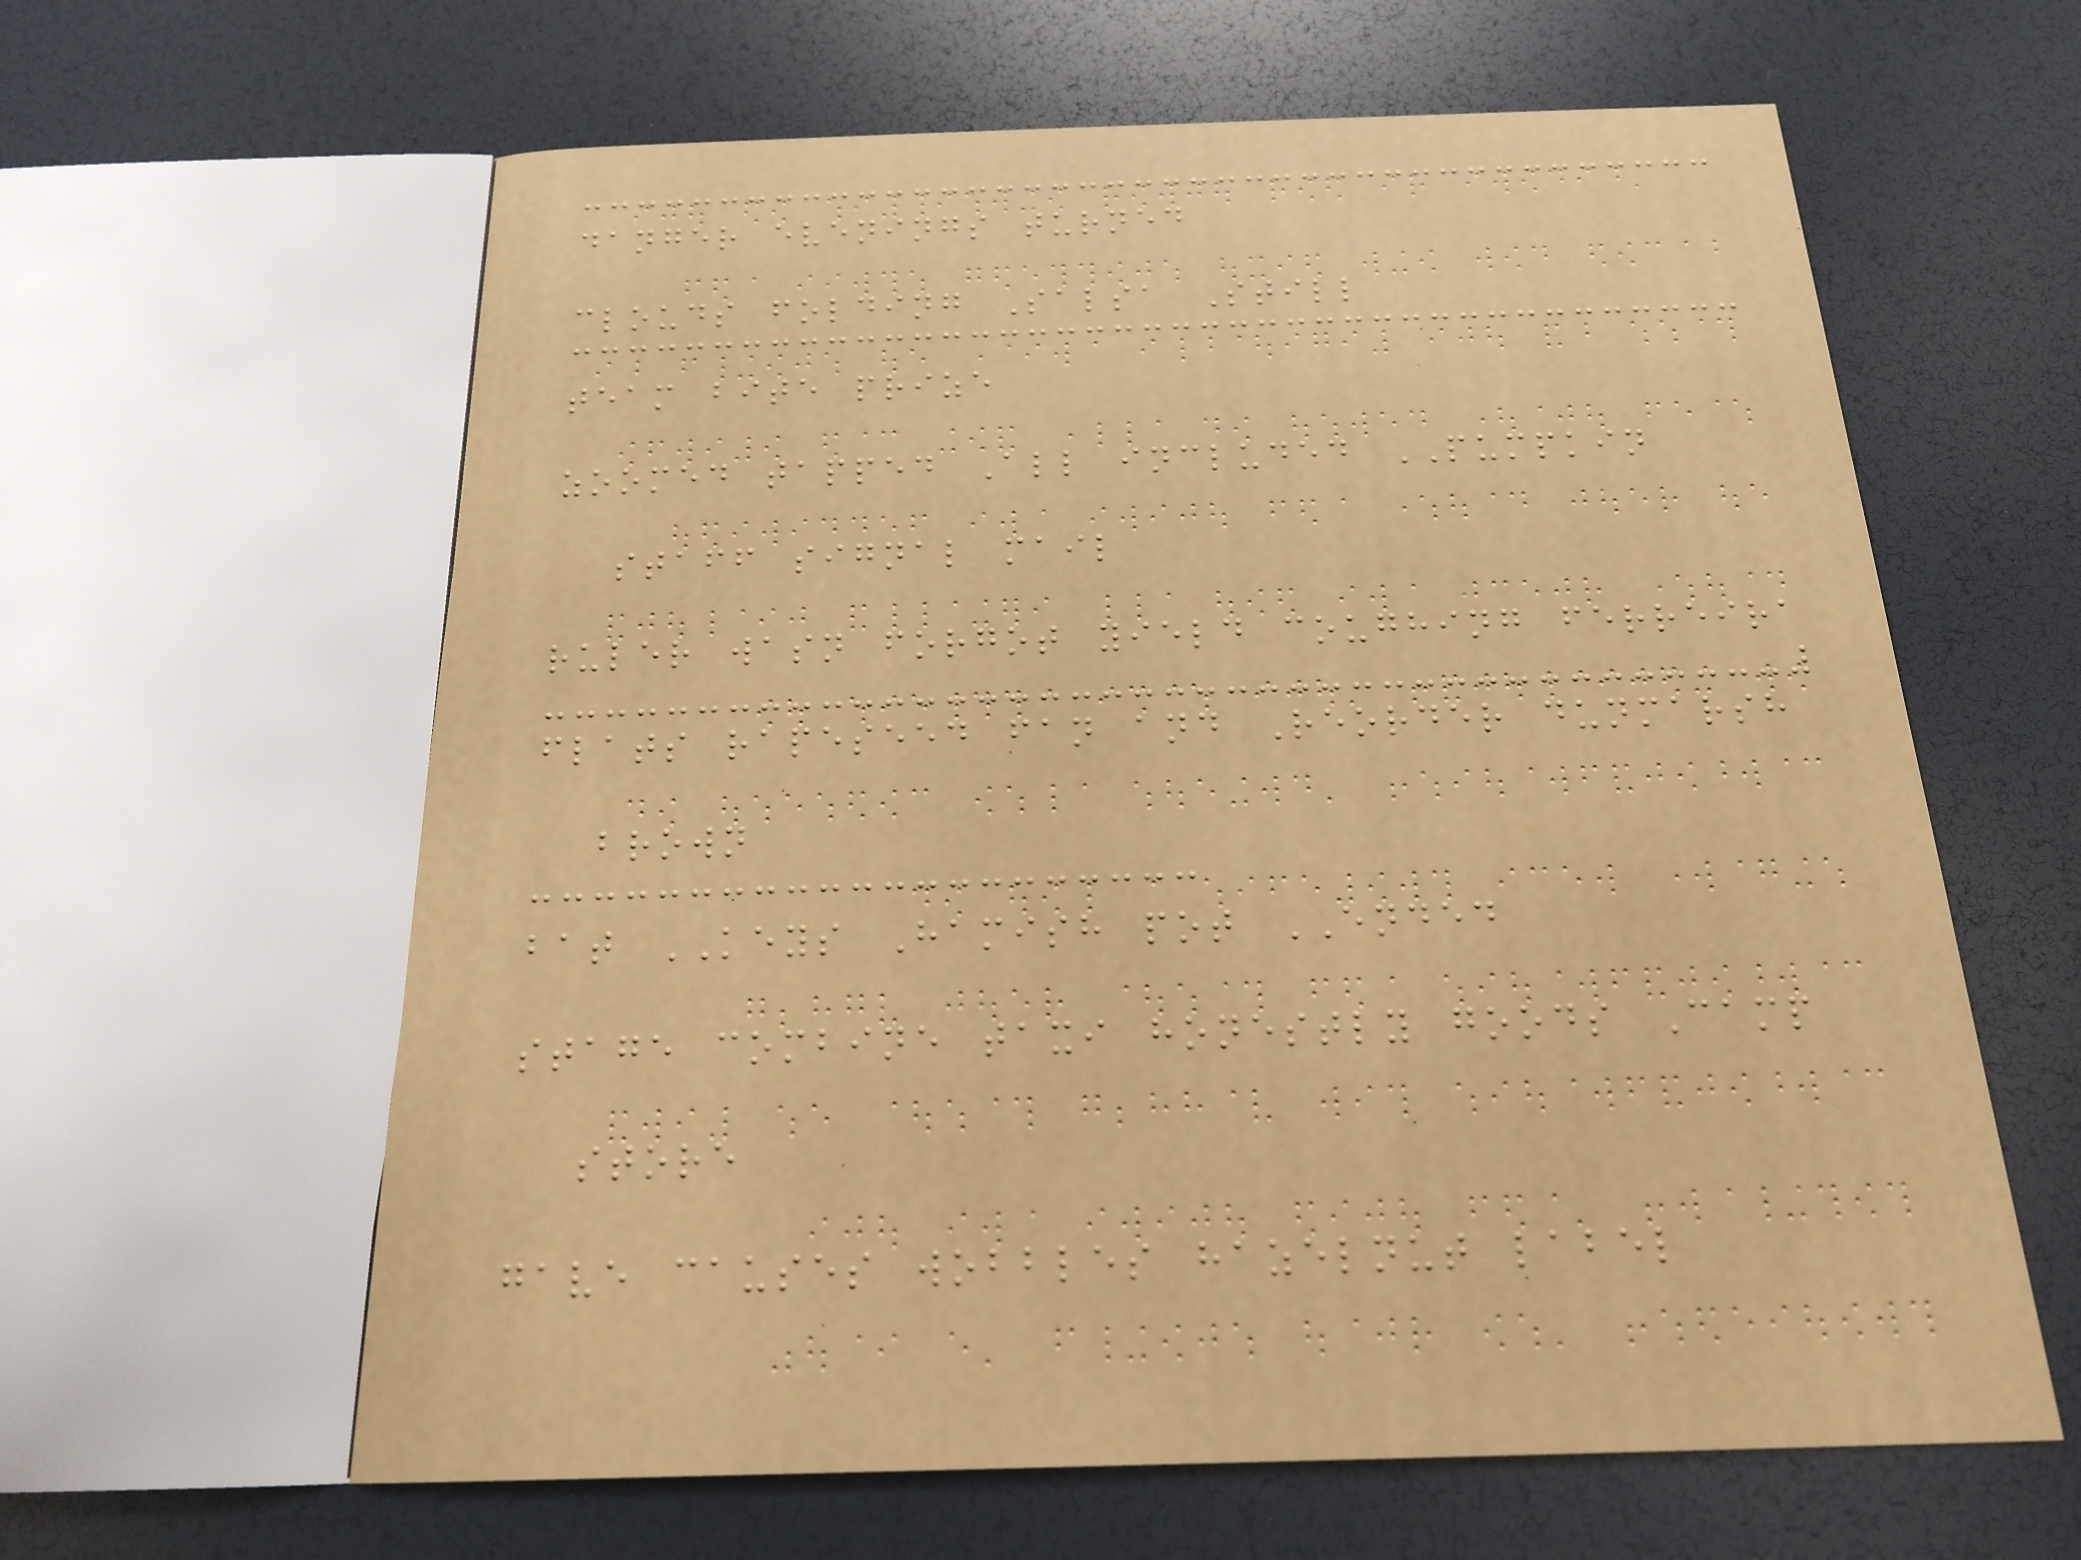danger evenings turned
clouds folding Salsa Still
team bite prize
zoomed tapped All included PUMPKIN
staff signal mail
ruler wasn forgot yield coughing ferreira
flats rapeseed fan and Reorder dunmarsh
brown
bat KEYS Hamish pot ENDED
stage combine taxi honestly goods Camp
store
gave causes wobbles hazelnut label
